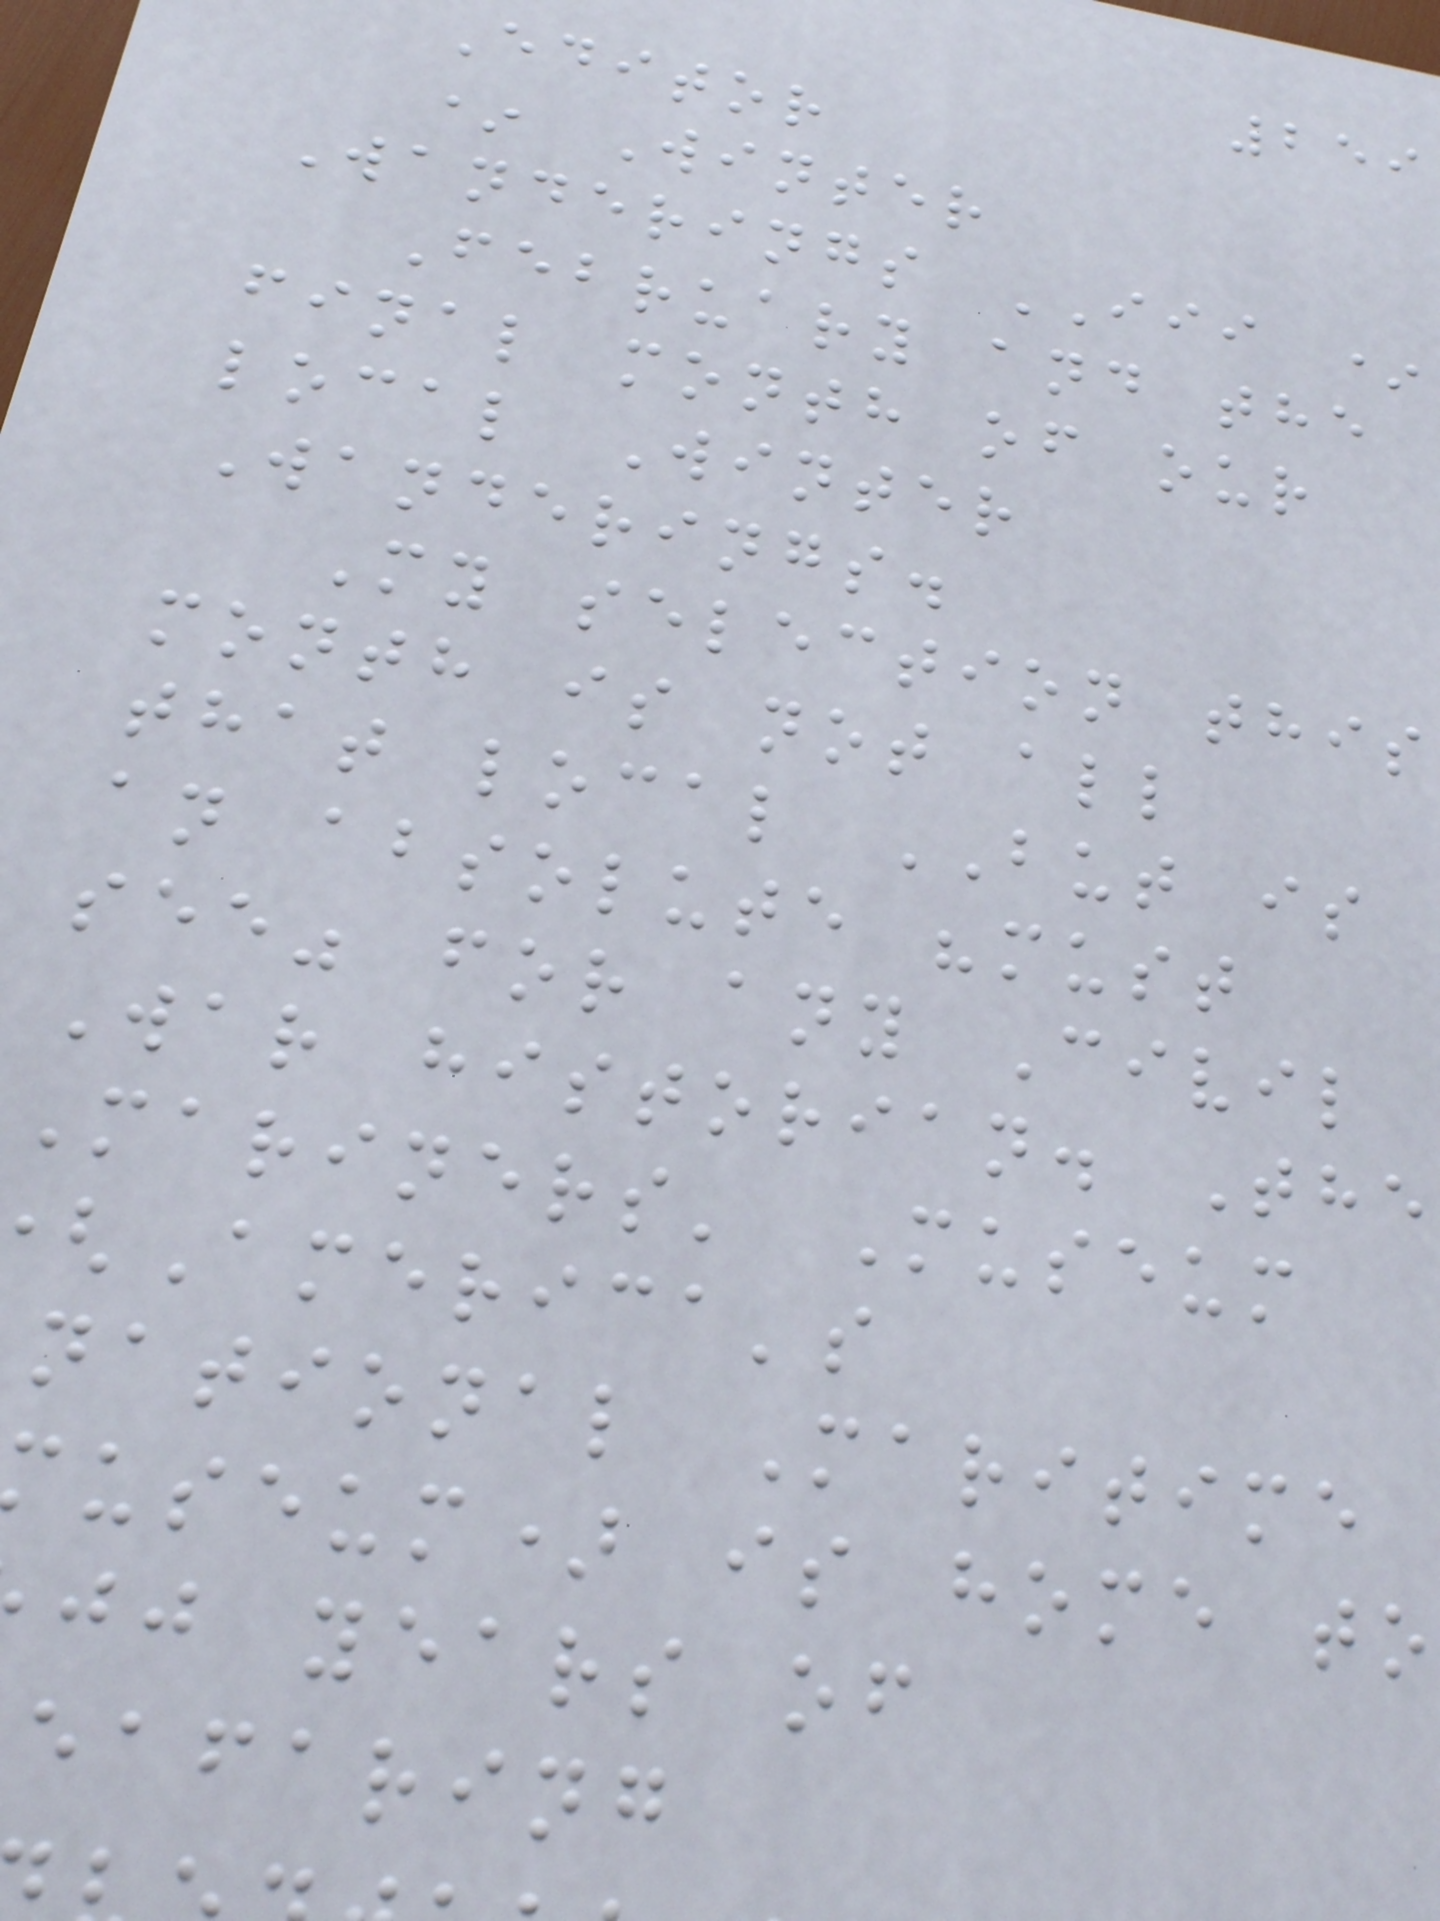259
Editor
* Winter
Wanderings III *
February and the
final month of our
local Winter
Wanderings.
My selection this
month is not all
that local BUT is
an absolute "must
see" for any Civil
War historian. The
Mariners' Museum
America's
national Maritime
useum) is home to
jj years of
eafaring
